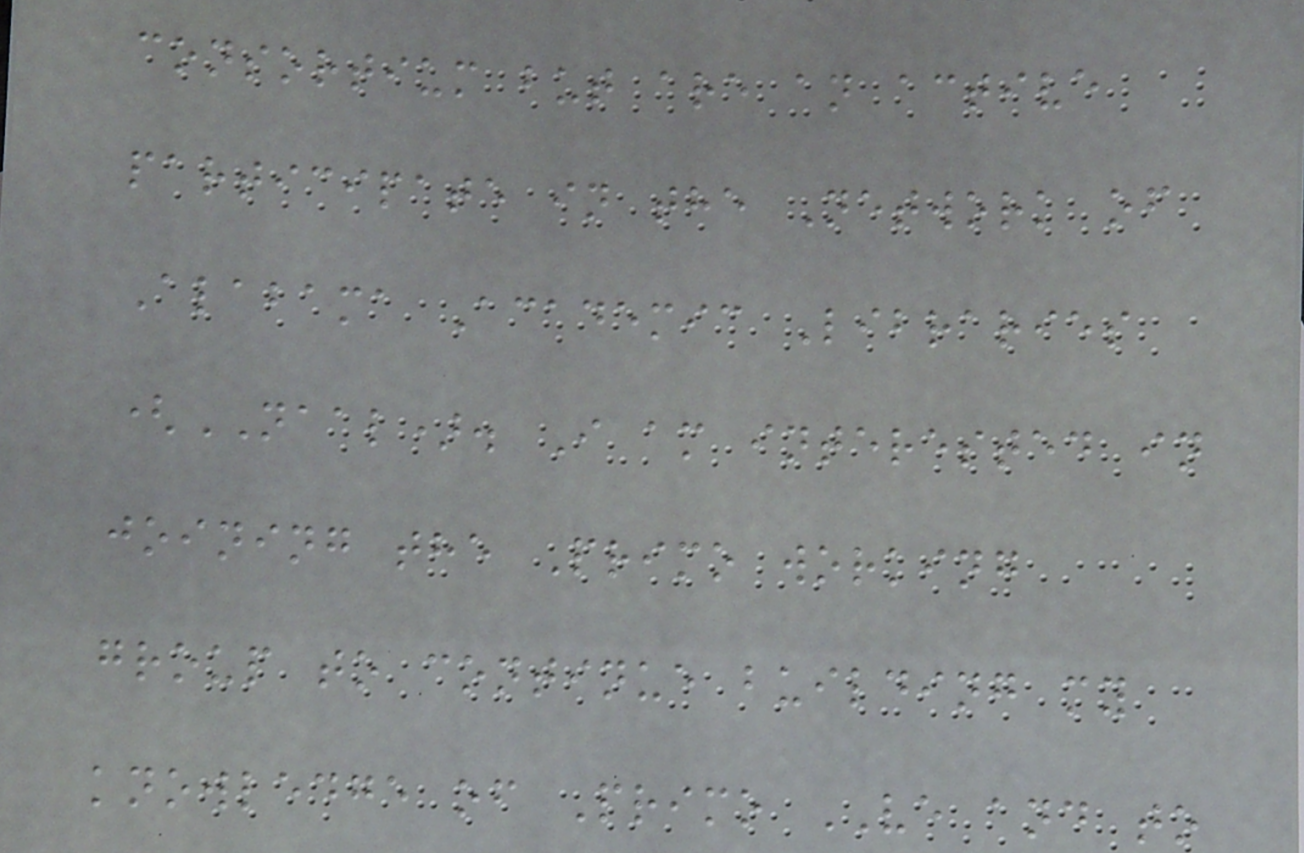consortium but are an active
participate in the Network of
Alabama Academic Libraries
(NAAL). I am interested in
joining the Primo working
group to continue building my
knowledge of Primo VE and to
